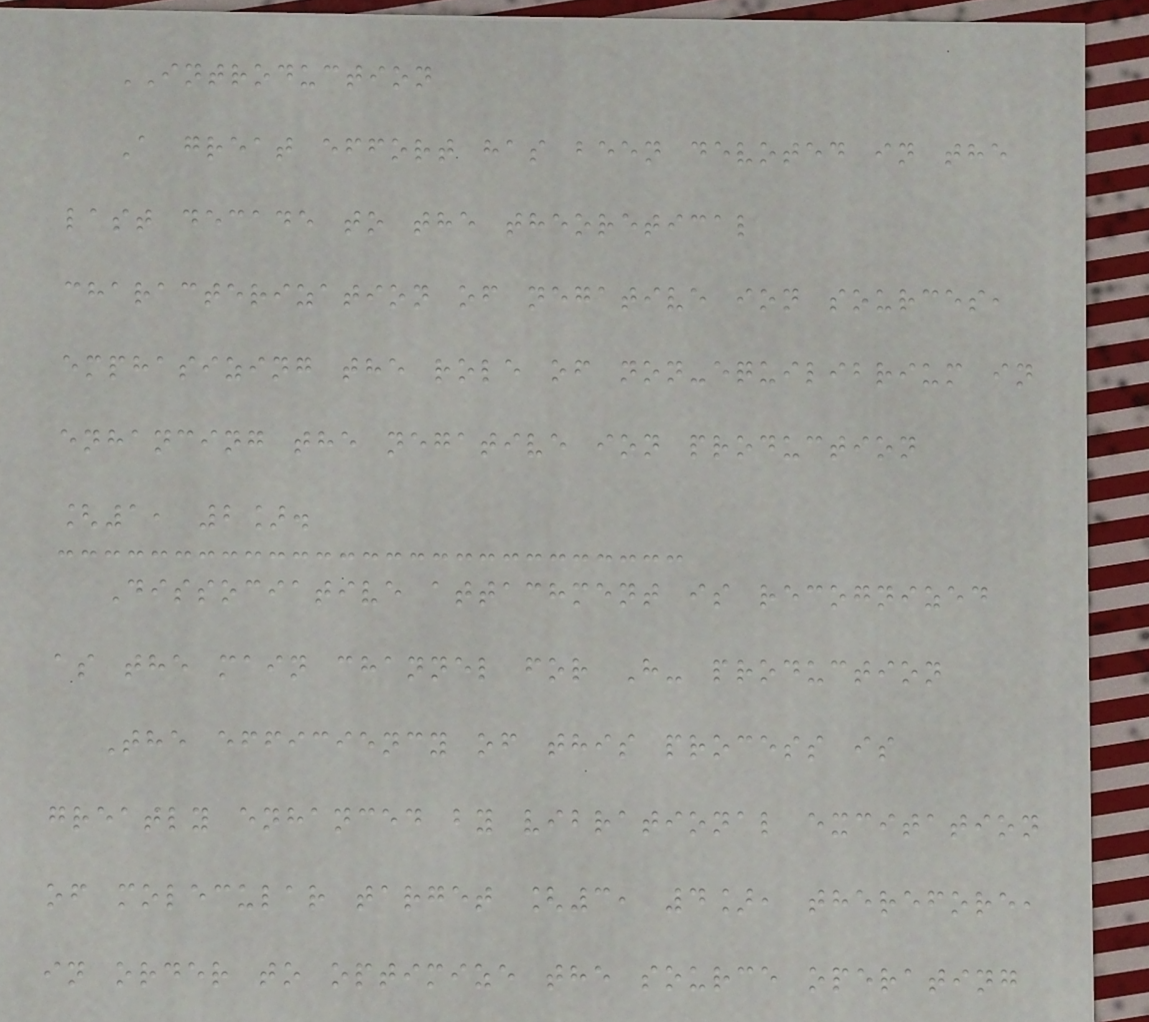INTRODUCTION
A great effort has been devoted in the
last decade to the theoretical
characterization of negative ion sources,
emphasizing the role of non-equilibrium in
enhancing the negative ion production
[1, 2].
Dissociative attachment is recognized
as the main channel for H- production
The efficiency of this process is
greatly enhanced by vibrational excitation
of molecular target [3, 4], therefore,
in order to optimize the source operating
